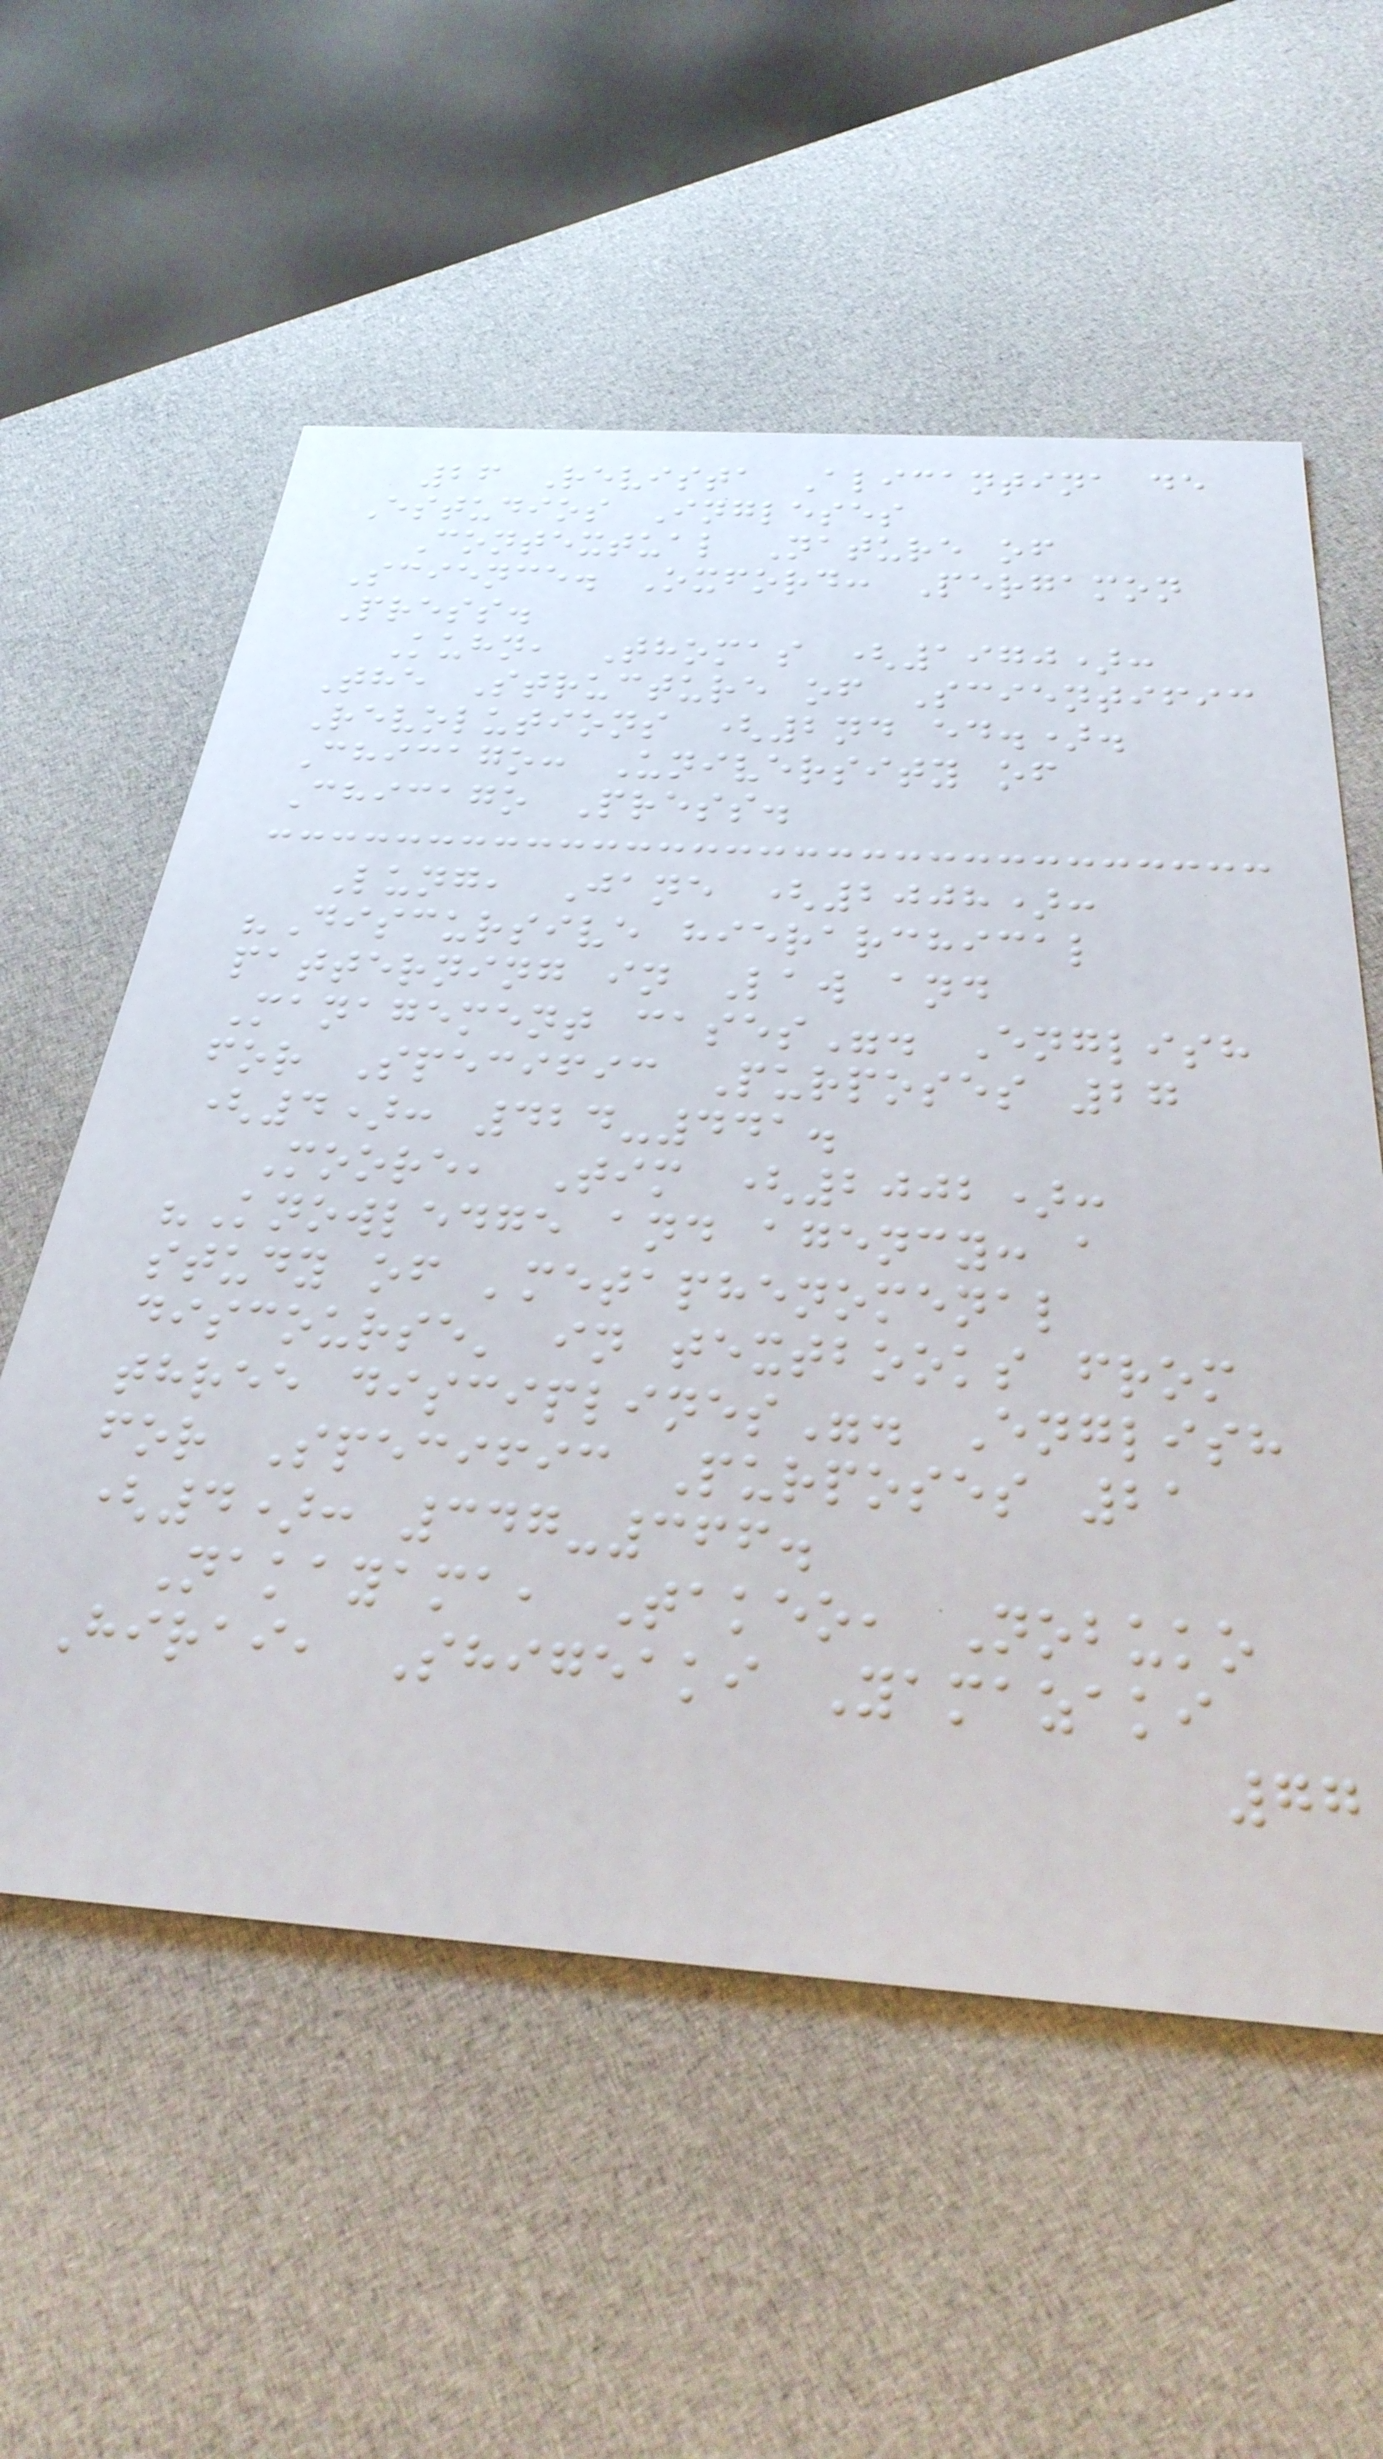26 Revista Alicantina de
Estudios Ingleses
Contextual Nature of
Science. Oxford: Pergamon
Press.
Kuhn, Thomas (1970):
The Structure of Scientific
Revolutions (2nd ed.).
Chicago: University of
Chicago Press.
Lung, Jane (2008):
"Discursive hierarchical
patterning in Law and
Management cases". English
for Specific Purposes 27
(4): 424-441.
Moore, Tim (2002):
"Knowledge and agency: a
study of 'metaphenomenal
discourse' in textbooks from
three disciplines". English
for Specific Purposes 21
(4): 347-366.
Nakayama, Takeo, Nobuko
Hirai, Shigeaki Yamazaki
77
